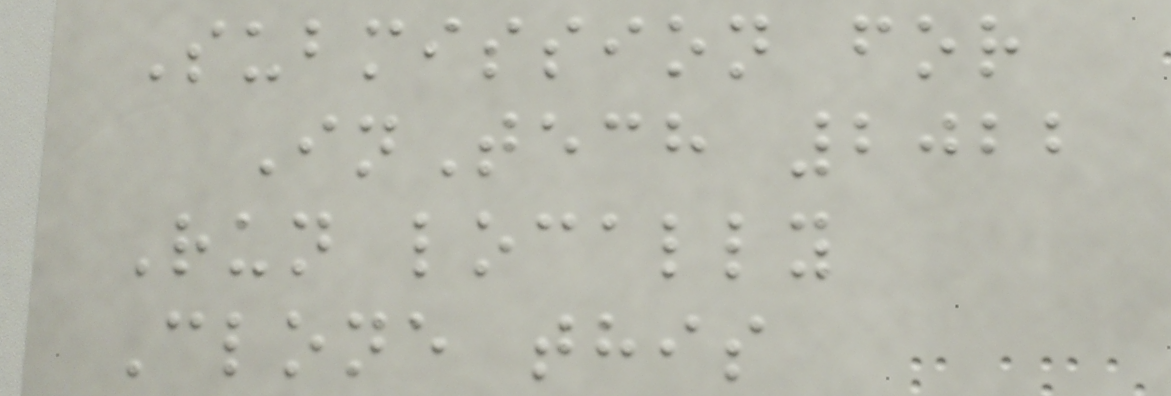Submission for
InTech 2022
Run locally
Clone this
